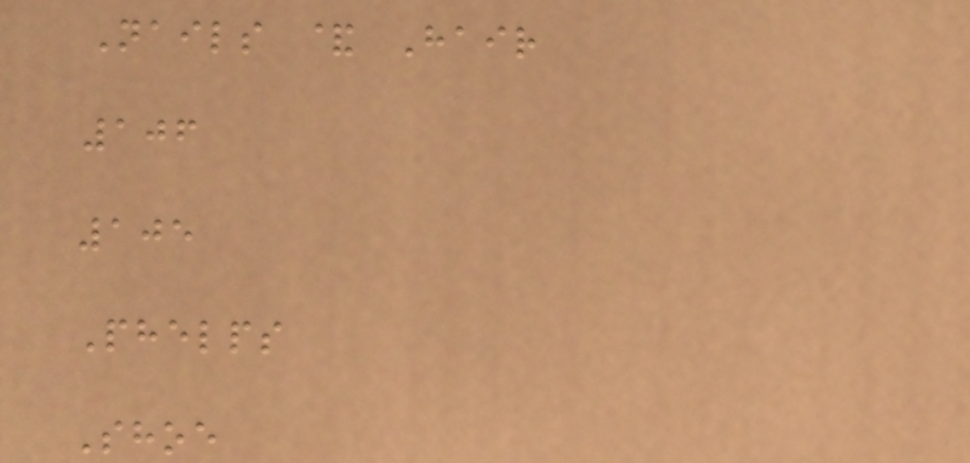Nails & Hair
106
105
Phelps
Shoe
